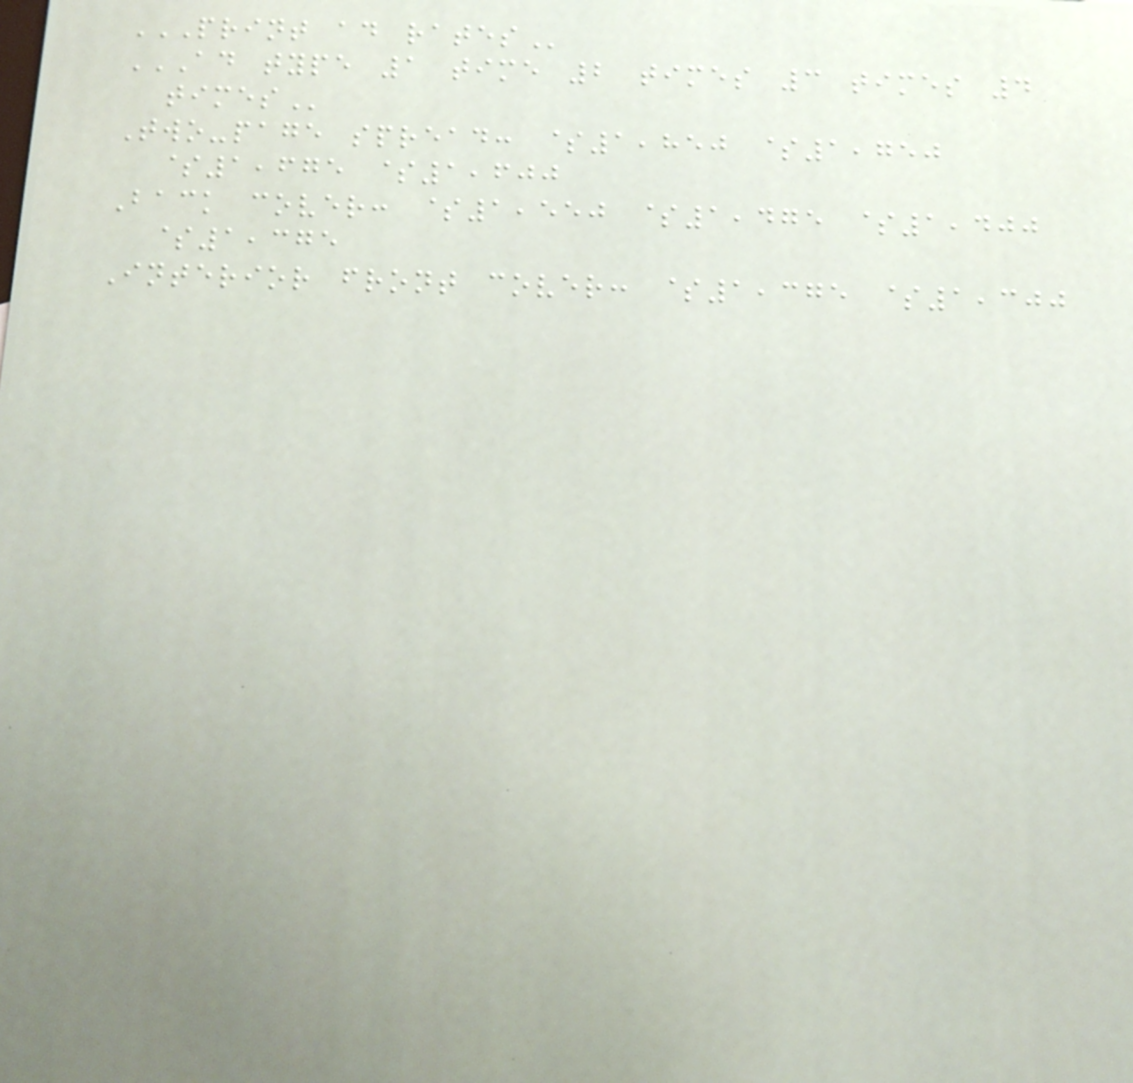PRINT AD RATES
AD TYPE 1 TIME 2 TIMES 3 TIMES 4
TIMES
Two-page spread: $1,850 $1,750
$1,675 $1,600
Back cover: $1,550 $1,475 $1,400
$1,375
Interior front cover: $1,375 $1,300
